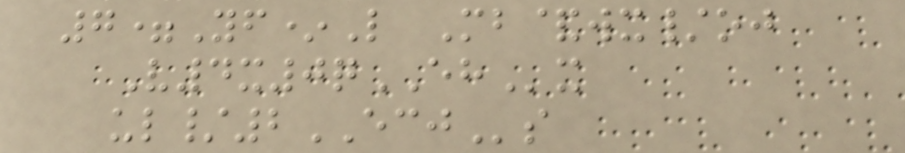7=Yf*L Mb&wx/oj
V4x0qEHx
ul/2ECJs
